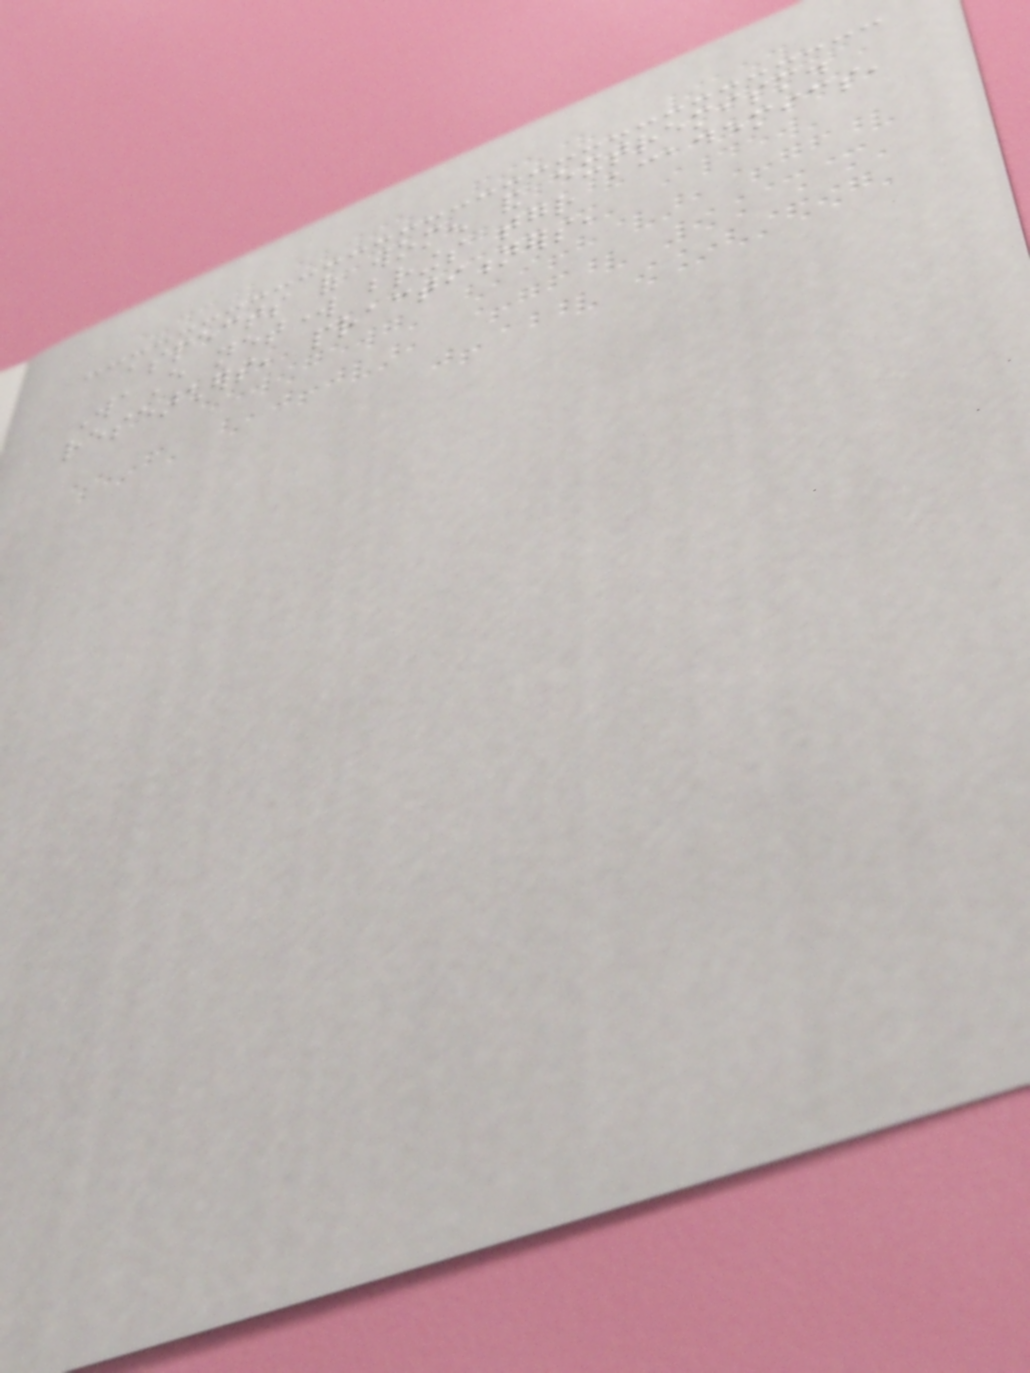aspects of women and extremism.
WaE network brings together academics,
researchers, practitioners,
